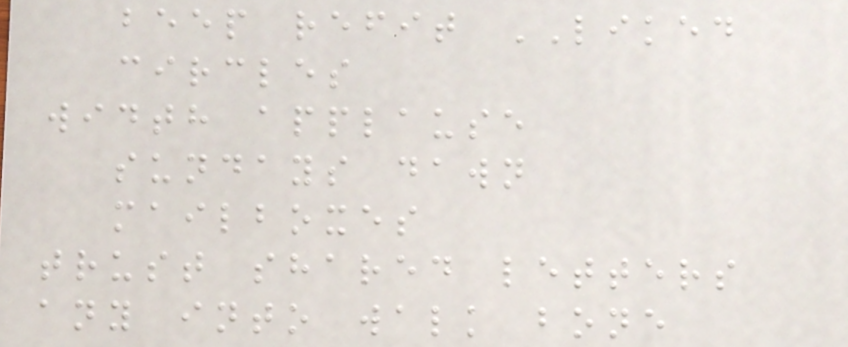beep refit LIKED
circles
width applause
sundays dawn
mailboxes
trust shared letters
any into walk bone
